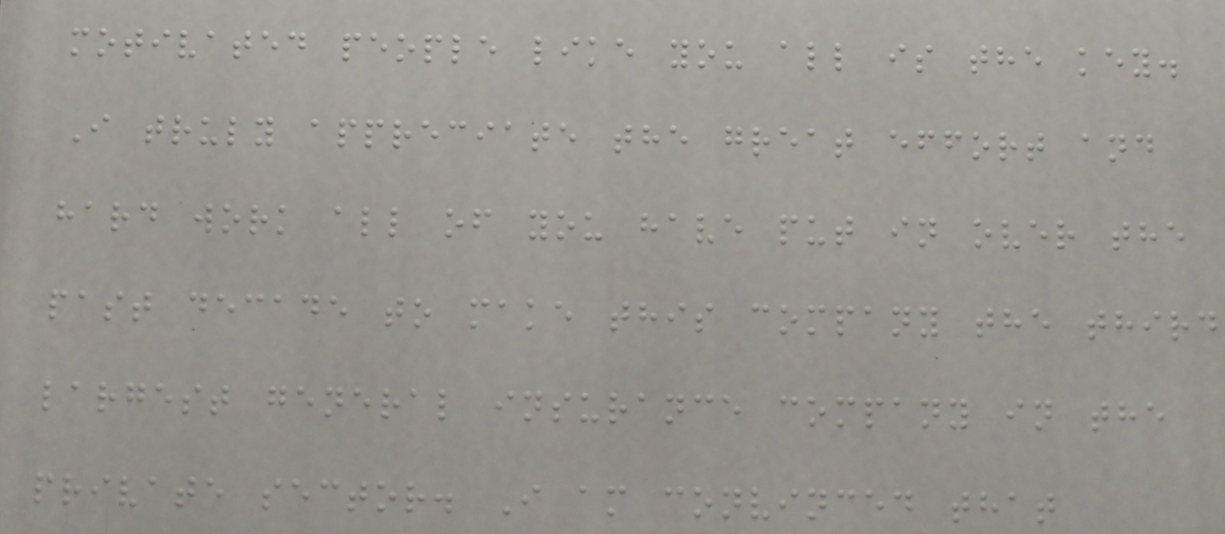motivated people like you all is the key.
I truly appreciate the great effort and
hard work all of you have put in over the
past decade to make this company the third
largest general insurance company in the
private sector. I am convinced that
